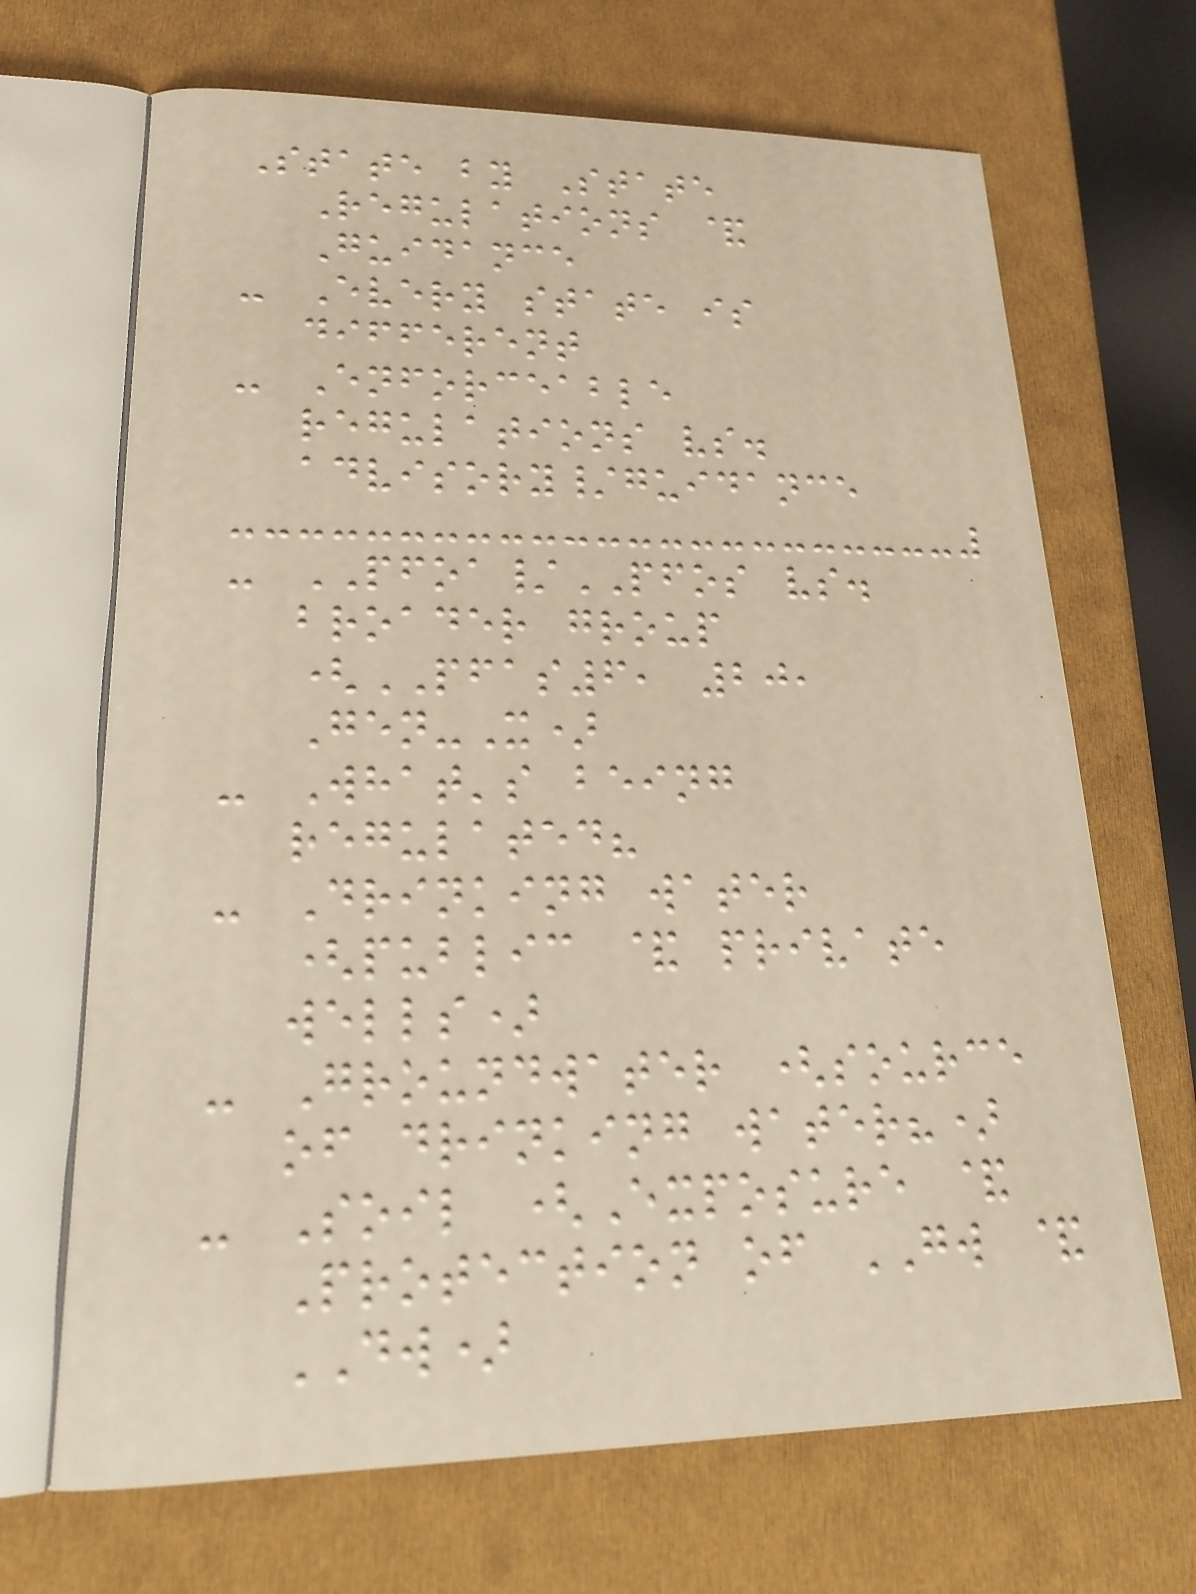State by State
Regulations &
Guidance
- Every state is
different
- Enforceable
regulations vs.
advisory/guidance
- PFOA/PFOS vs.
broader group
(PFAS6, 20,
Gen-X)
- What's being
regulated?
- Drinking water
(public & private
wells)
- Groundwater (source
of drinking water?)
- Soil (Exposure &
Protection of GW &
DW)
